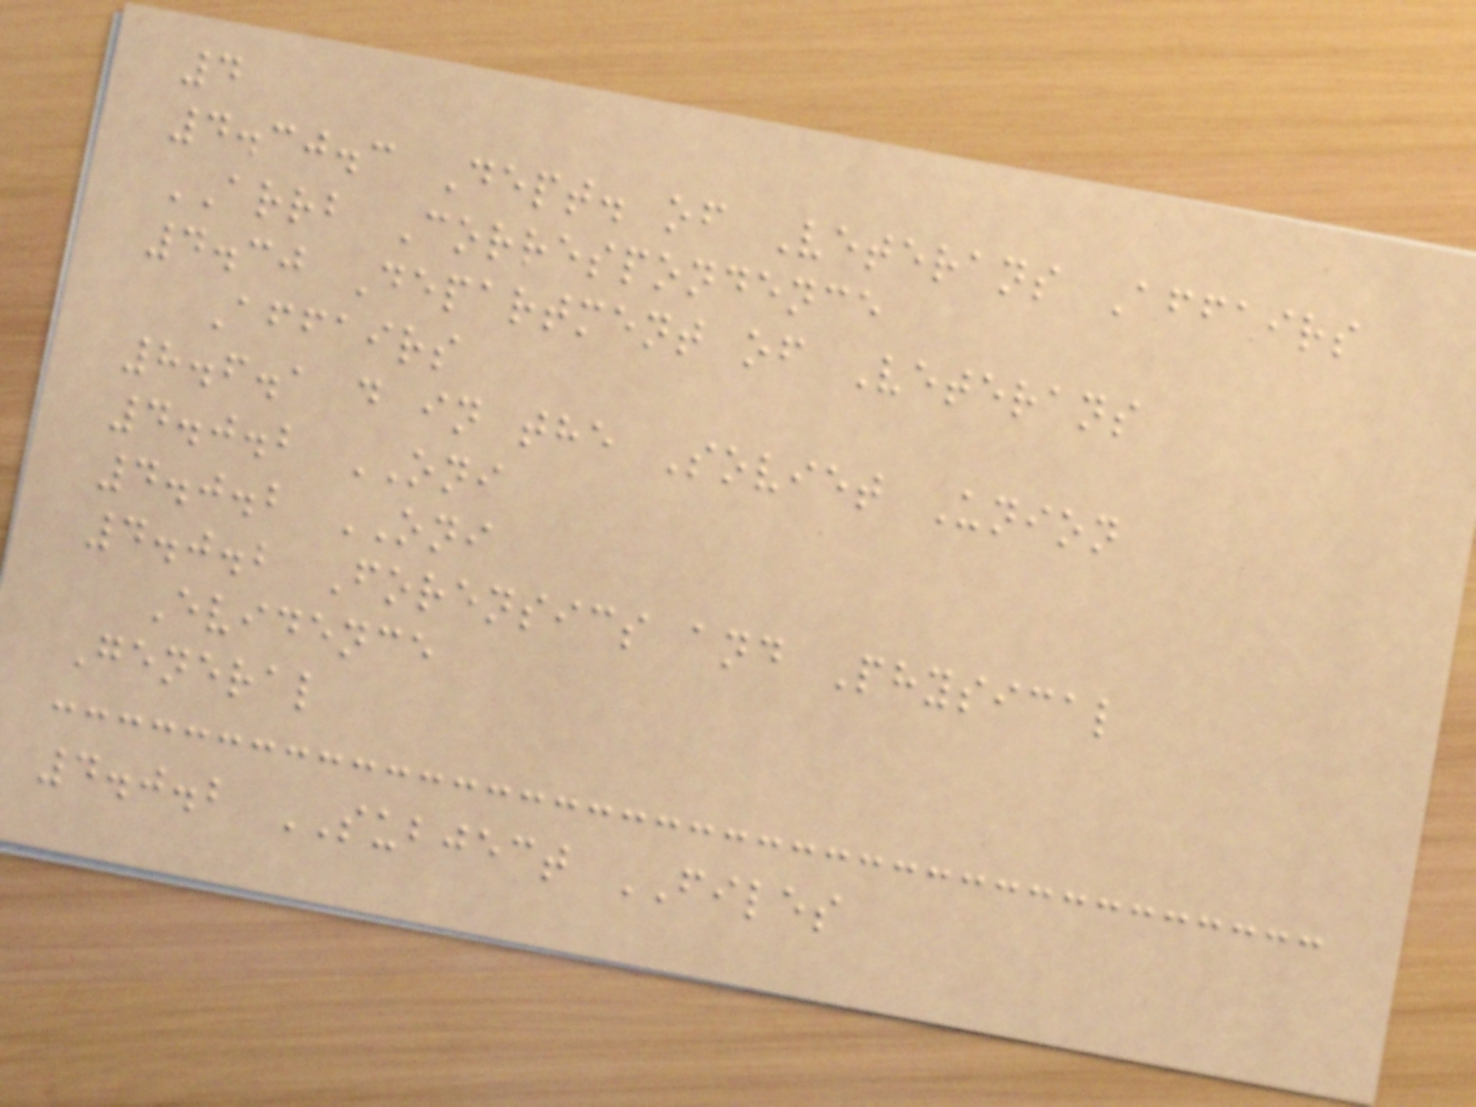4
4.30.3 Dept. of Veterans Affairs
ARRB Correspondence
4.30 Department of Veterans
Affairs
8.6.1 d in the Soviet Union
4.0.2 ONI
4.0.2 ONI
4.0.2 Forensics and Physical
Evidence
General
4.0.2 SUBJECT FILES
